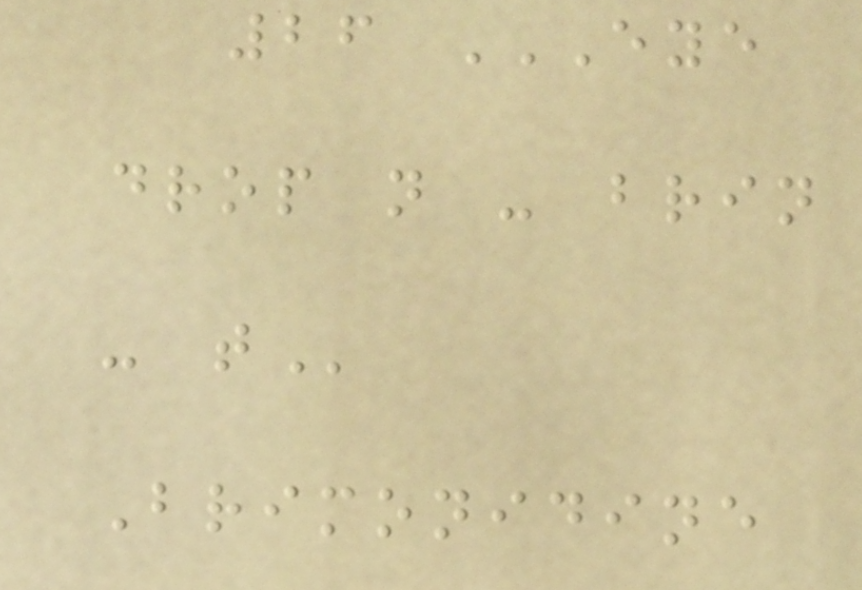26 EYE
DROP N - BRIN
- T
Brimonidine
